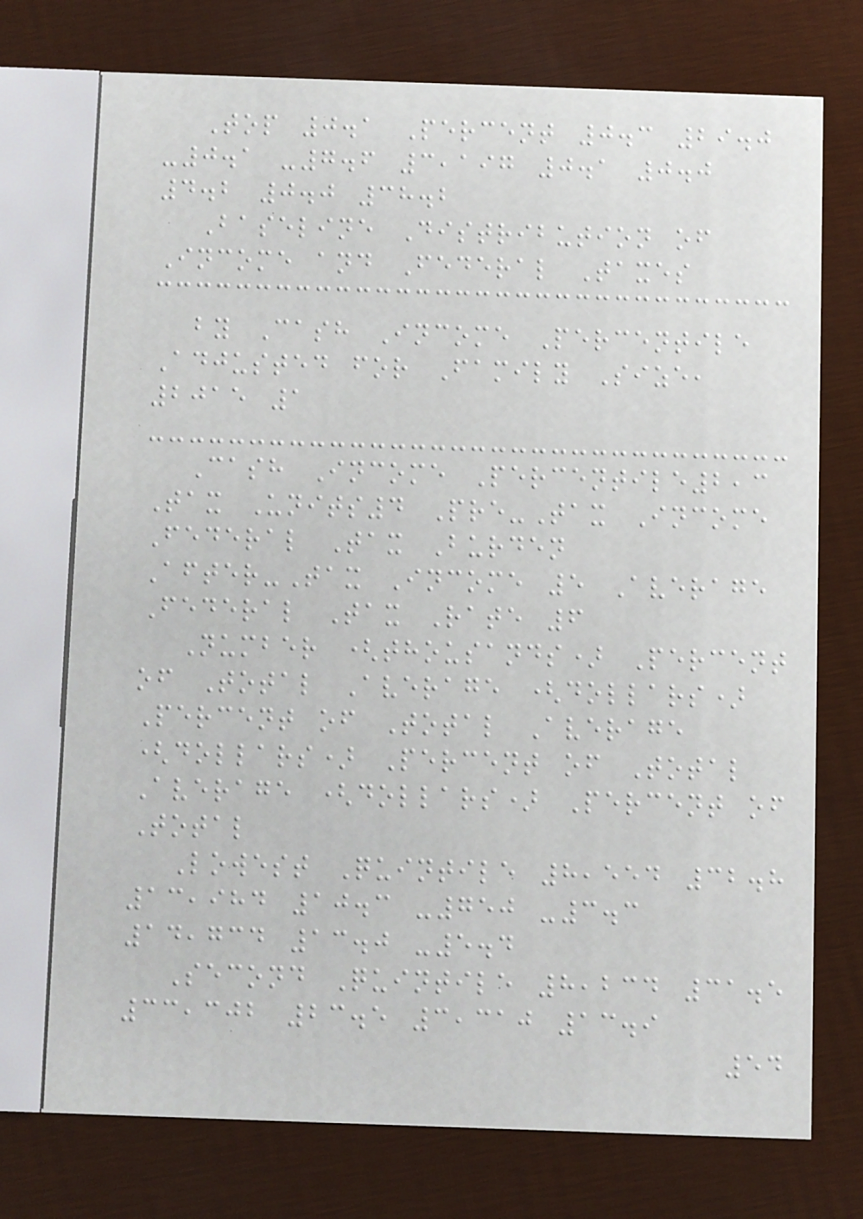Top 0.1 Percent 0.3 29.0
-0.1 -7.6 3,197 0.1 0.0
4.2 0.0 38.2
Baseline Distribution of
Income and Federal Taxes
by Cash Income Percentile
Adjusted for Family Size,
2015 1
Cash Income Percentile2,3
Tax Units4 Pre-Tax Income
Federal Tax Burden
After-Tax Income 5 Average
Federal Tax Rate 6
Number (thousands) Percent
of Total Average (dollars)
Percent of Total Average
(dollars) Percent of Total
Average (dollars) Percent of
Total
Lowest Quintile 8,554 32.8
13,984 10.3 -750 -3.3
14,734 13.0 -5.4
Second Quintile 8,234 31.5
33,302 23.5 3,310 13.9
54
